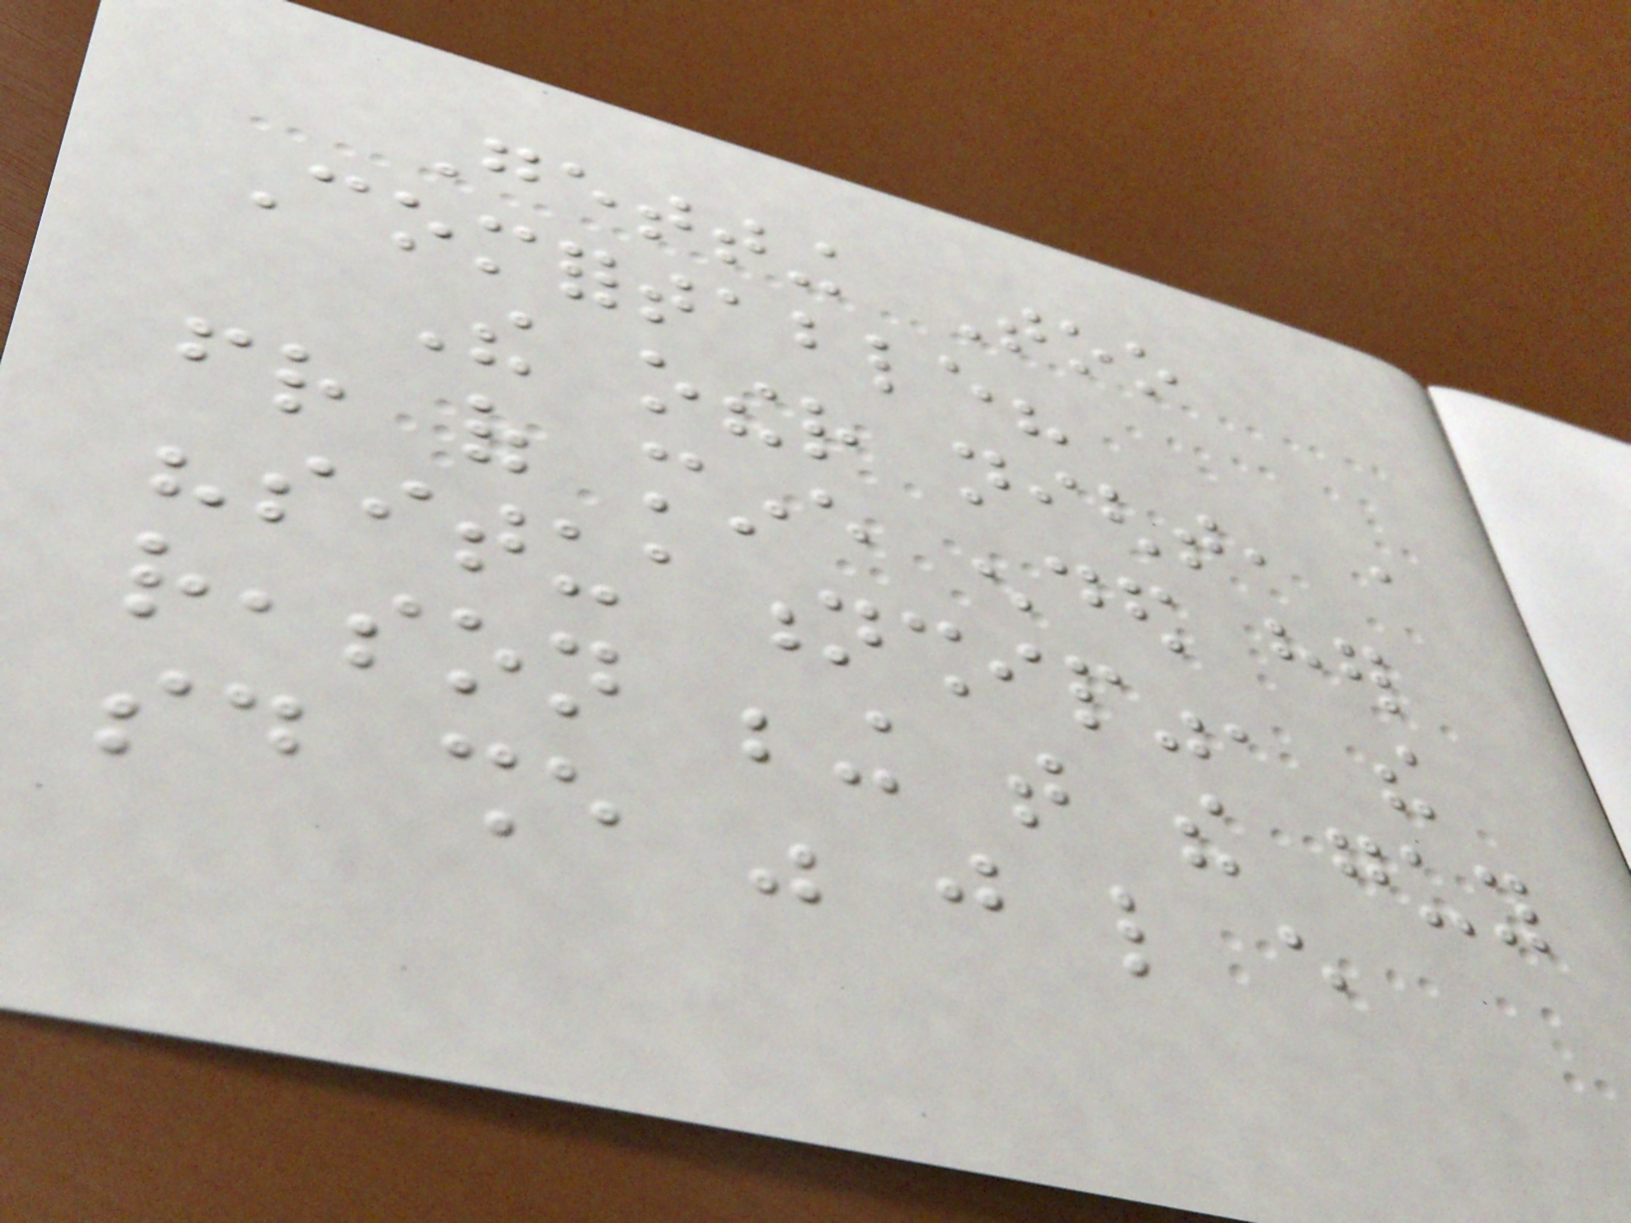Getting Too
Comfortable?
The other night, a
friend of mine ended her
"situationship", the
reason being that the guy
said she was just like every
